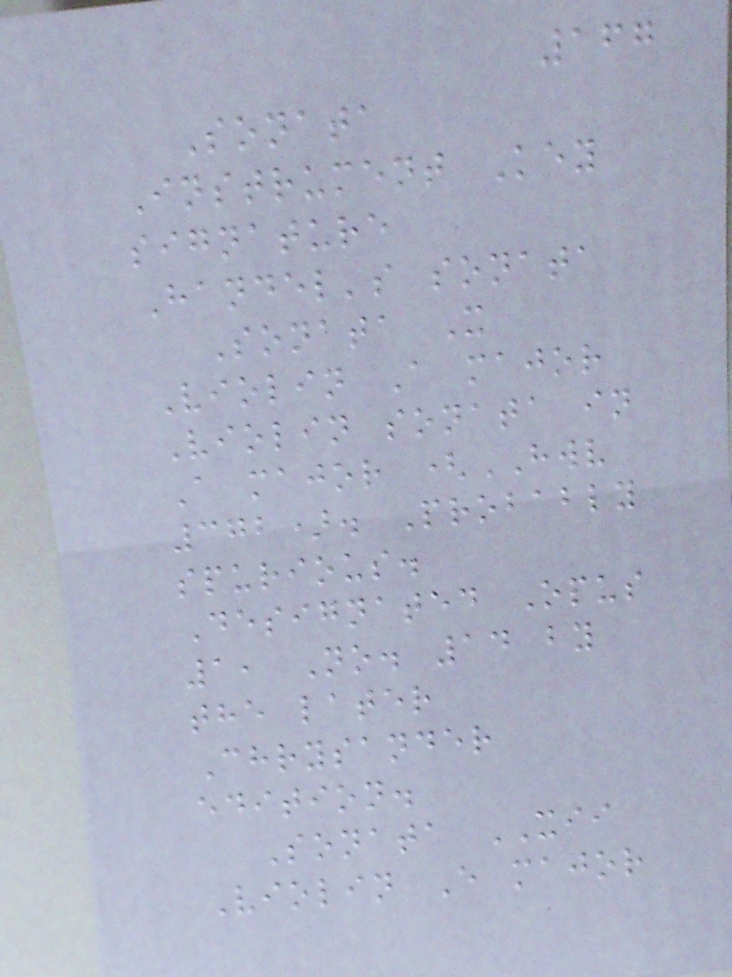167
Sonata
Instrument Key
signature
Handel's sonata
Sonata X
Violin A major
Violin sonata in
A major (HWV
372). Probably
spurious.
Designated Opus
1, No. 14 by
the later
Chrysander
edition.
Sonata XII
Violin E major
